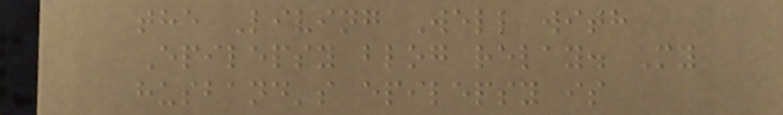the Living Well with
Epilepsy blog relay. My
husband's epilepsy is
